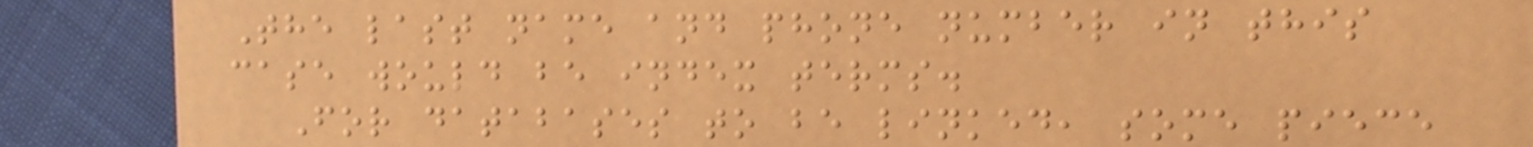The last name and phone number in this
case would be index terms.
For databases to be linked, some piece
